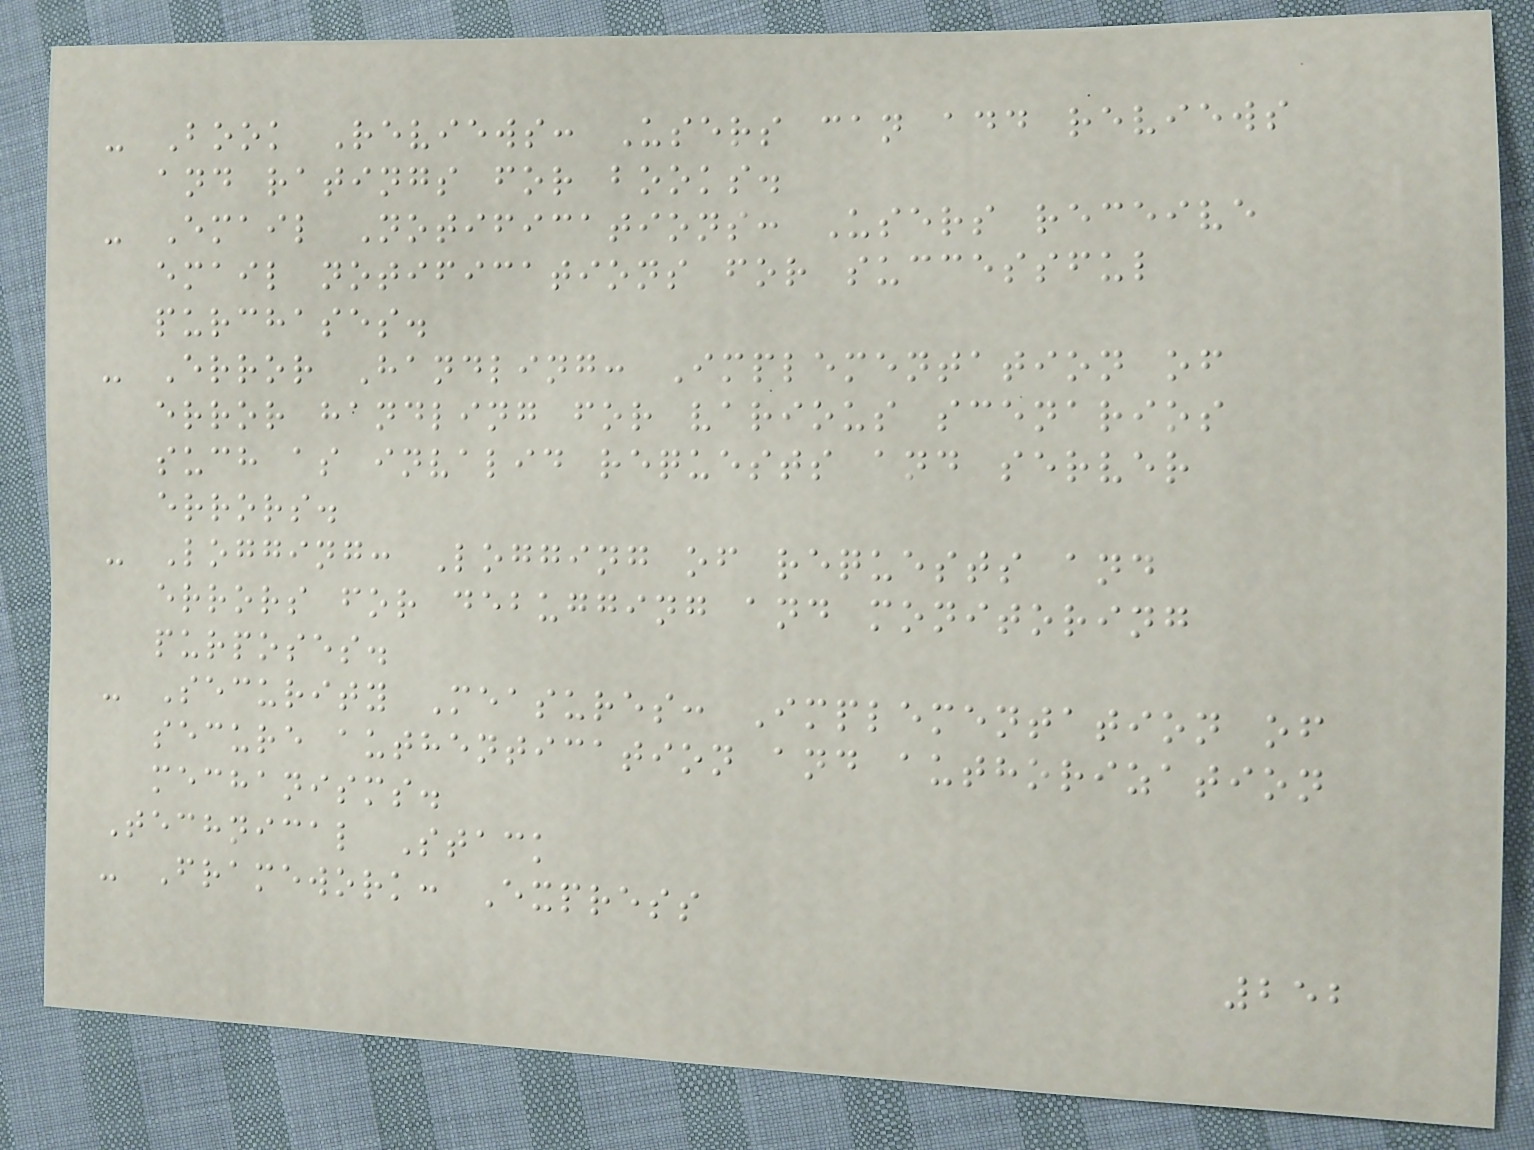- Book Reviews: Users can add reviews
and ratings for books.
- Email Notifications: Users receive
email notifications for successful
purchases.
- Error Handling: Implementation of
error handling for various scenarios
such as invalid requests and server
errors.
- Logging: Logging of requests and
errors for debugging and monitoring
purposes.
- Security Measures: Implementation of
secure authentication and authorization
mechanisms.
Technical Stack
- Framework: Express
252
